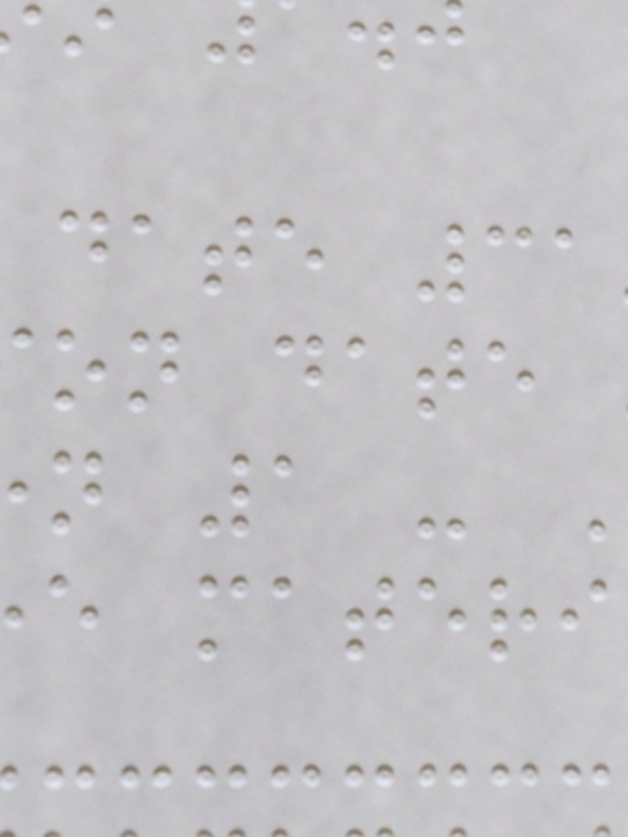date 31
e materi
